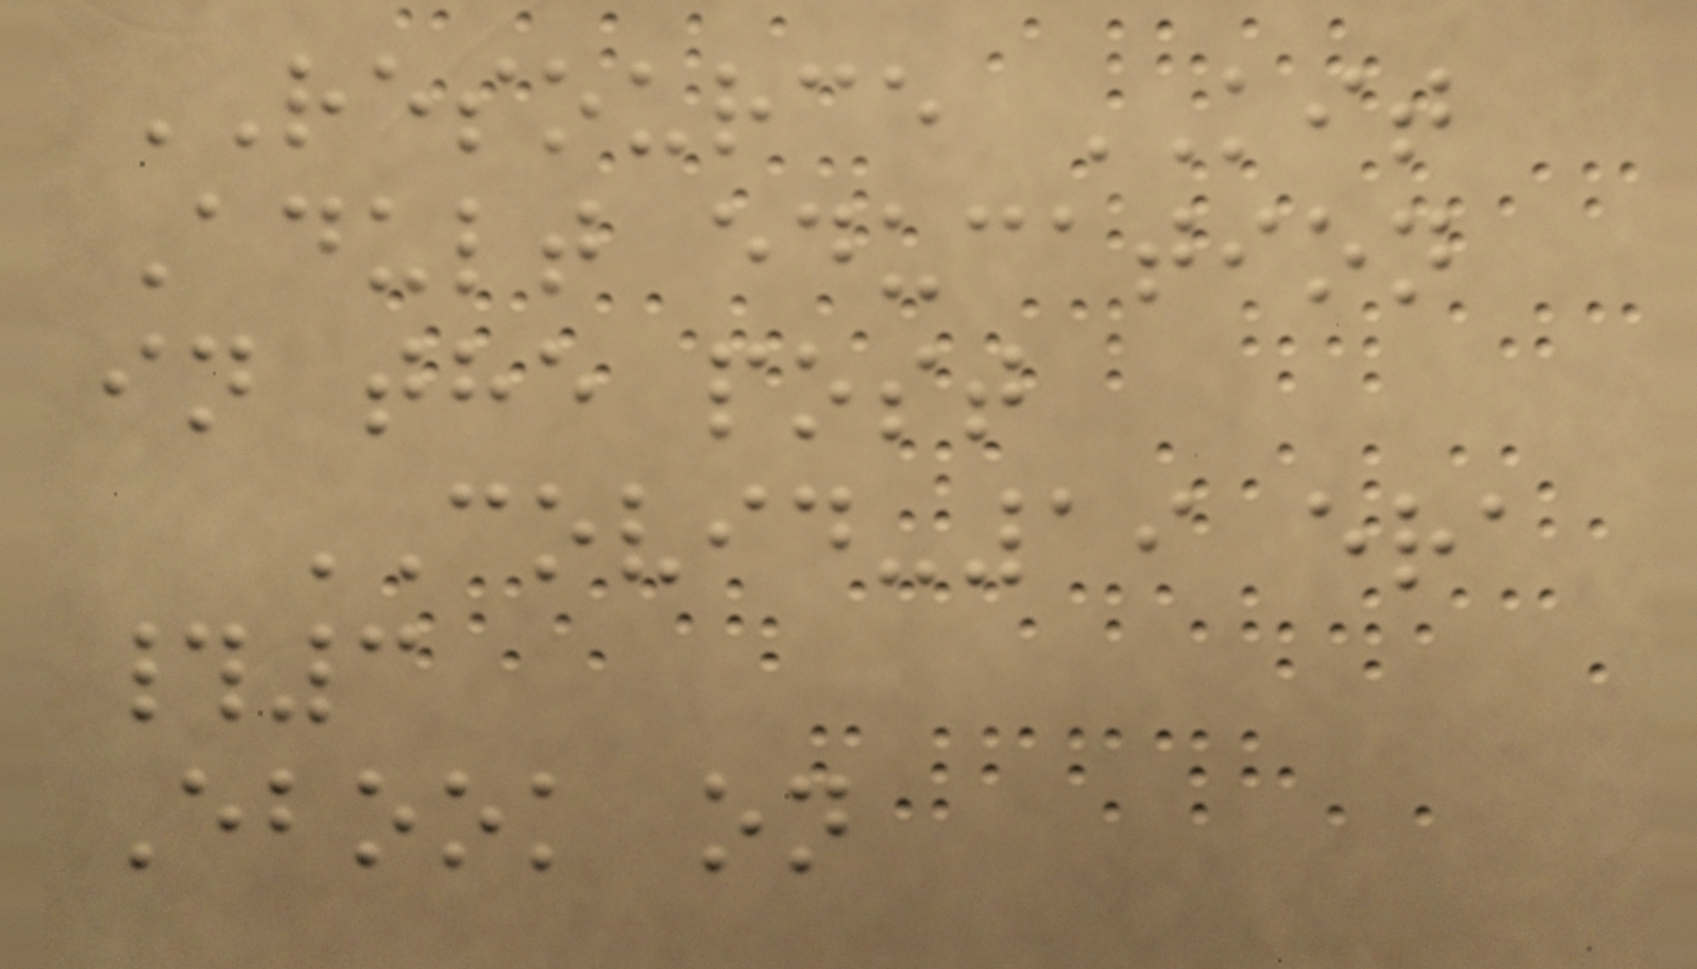RESOURCE KIT
Adult education
in the post
COVID-19 era
#3
Ebook on
